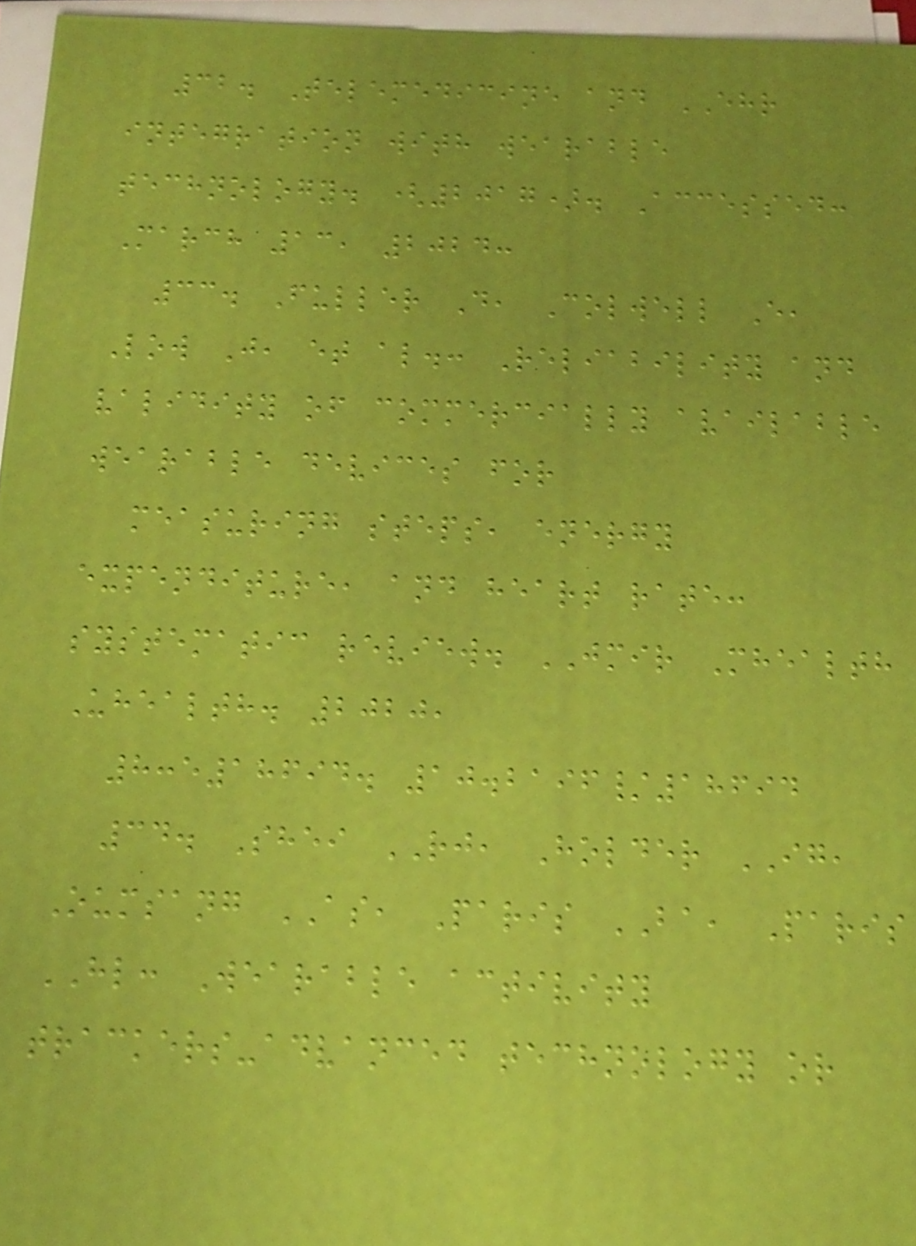32. Telemedicine and EHR
integration with wearable
technology. (2017). Accessed:
March 13, 2024:
33. Fuller D, Colwell E,
Low J, et al.: Reliability and
validity of commercially available
wearable devices for
measuring steps, energy
expenditure, and heart rate:
systematic review. JMIR Mhealth
Uhealth. 2020,
8:e18694. 10.2196/18694
34. Shei RJ, Holder IG,
Oumsang AS, Paris BA, Paris
HL: Wearable activity
trackers-advanced technology or
